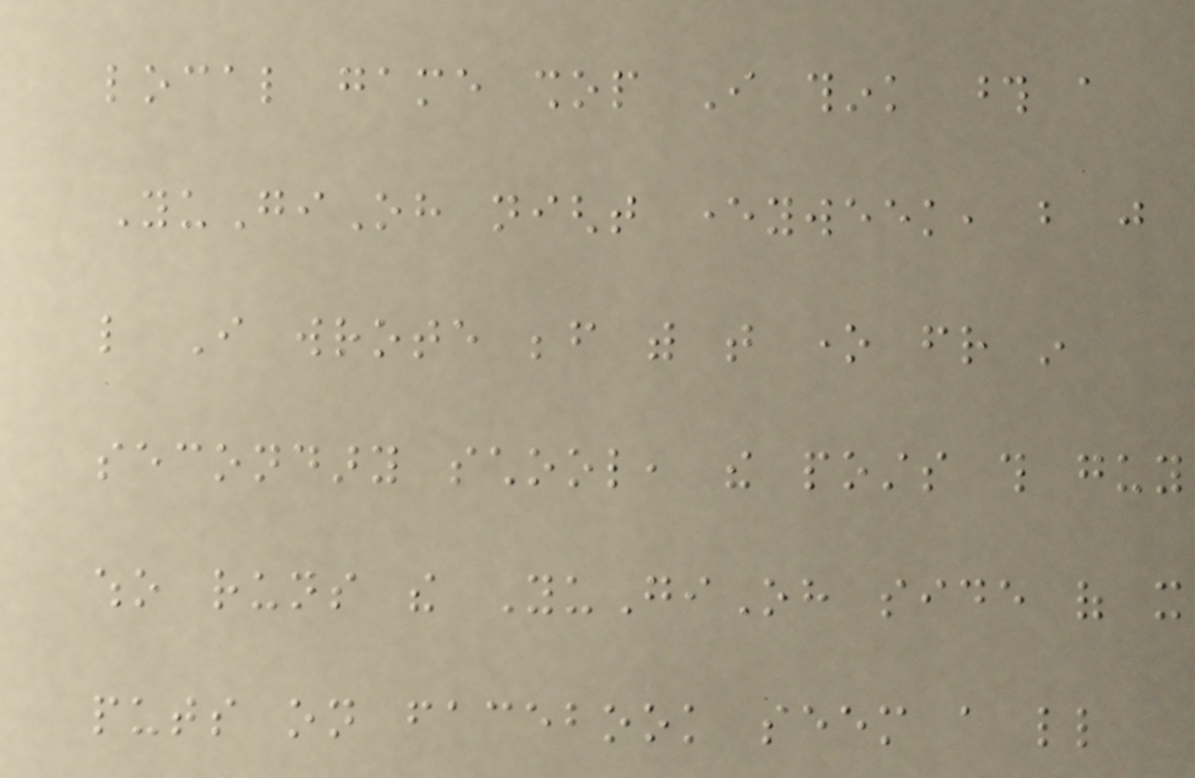local game shop I think those a
YuGiOh night everyweek, but just
like I wrote before with that one friend in
secondary school, the posts this guy
who runs the YuGiOh side of it
puts on facebook seem a little
